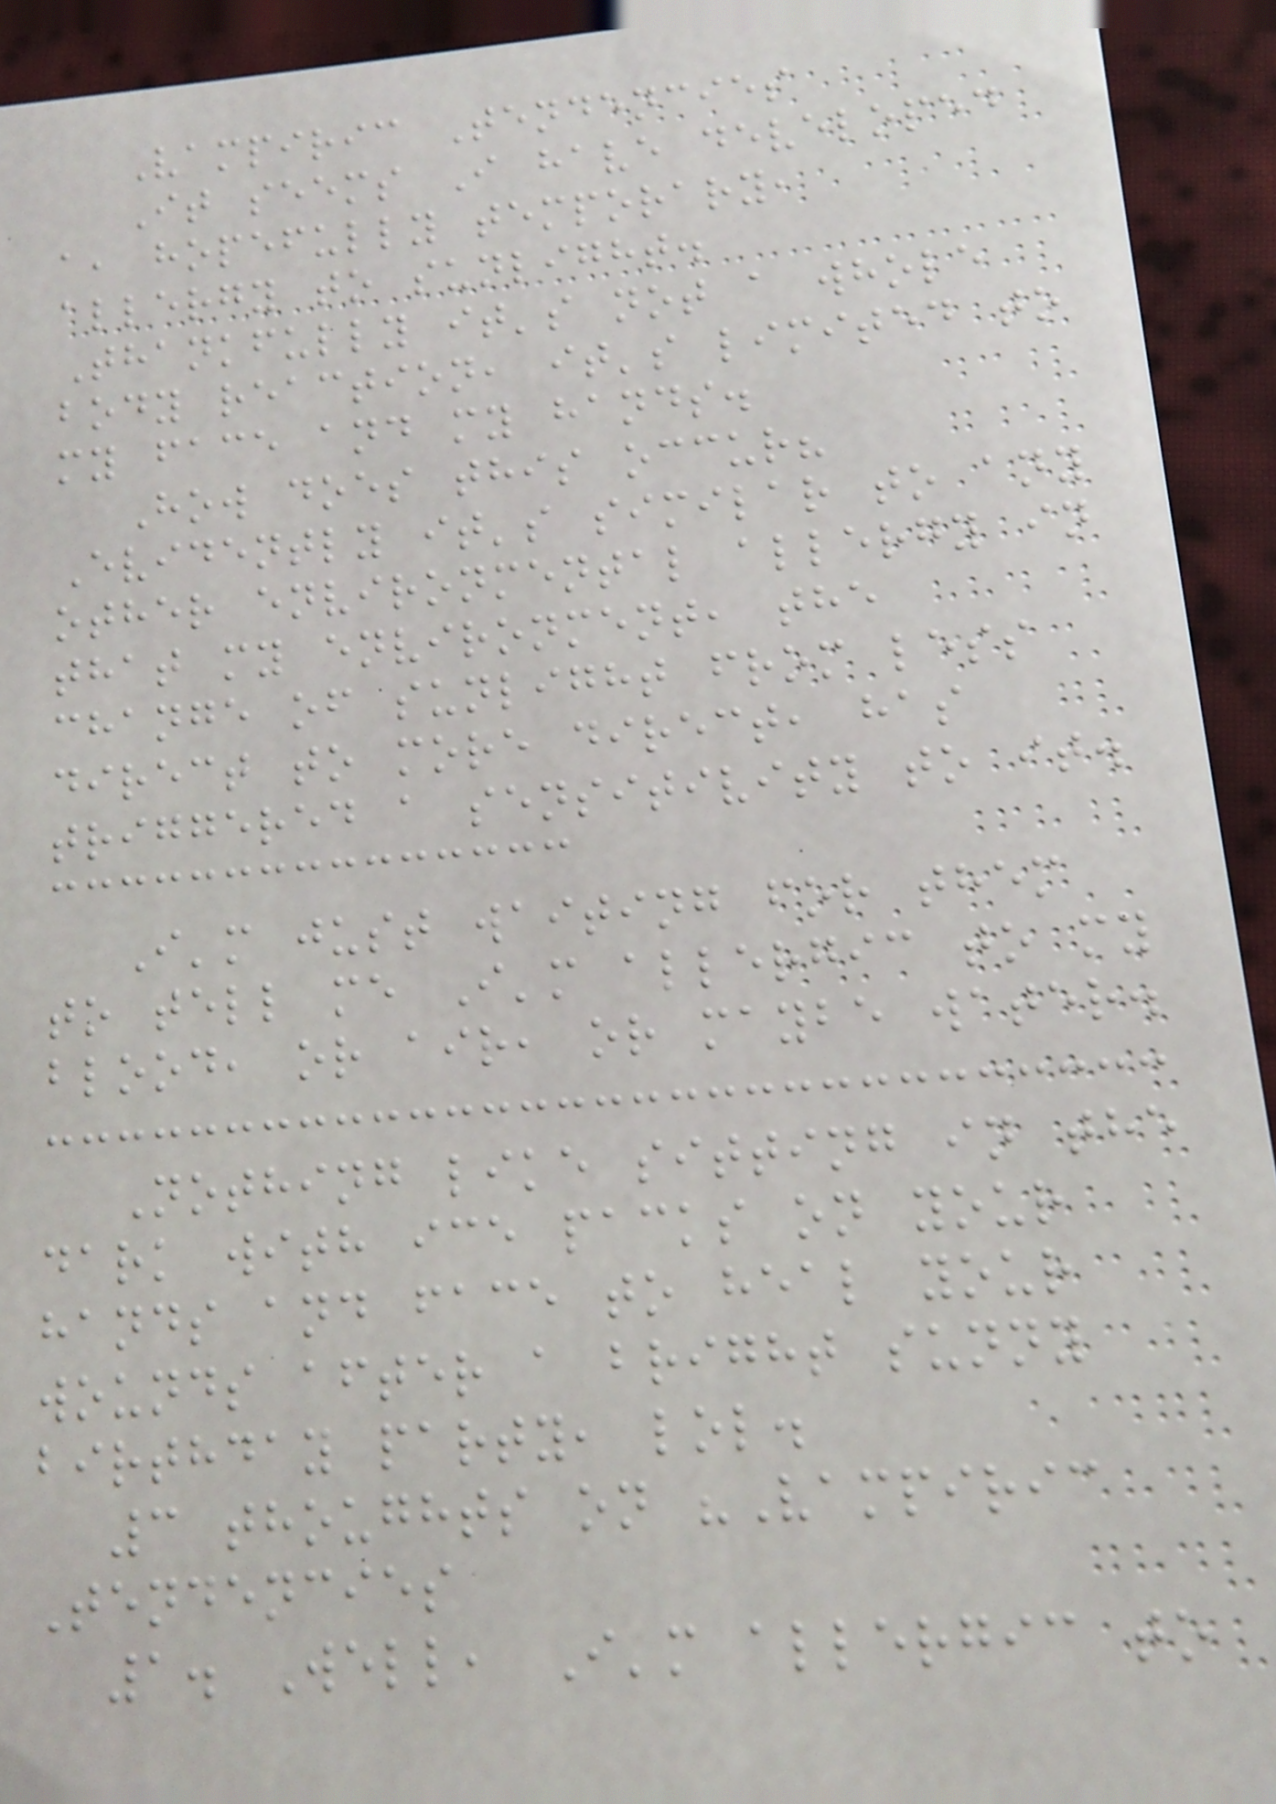Vampiric Tendencies
It seems I have developed
a, hopefully temporary,
allergy to sunlight.
Thankfully it's not a whole
body reaction, it's limited to
my face and my hands.
How does this occur?
Evidently it's similar to any
other environmental allergy in
that my environment, the
change of sunlight from less
direct to more direct, has
triggered a sensitivity to it.
I'm just waiting for them
to tell me I'm allergic to my
blood, or air, or maybe water.
Nothing like sitting in the
dark with ice packs on your
hands and face to heal your
wounds after a bright sunny
birthday party, lol.
3 thoughts on "Vampiric
Tendencies
1. Well, I'm allergic to
